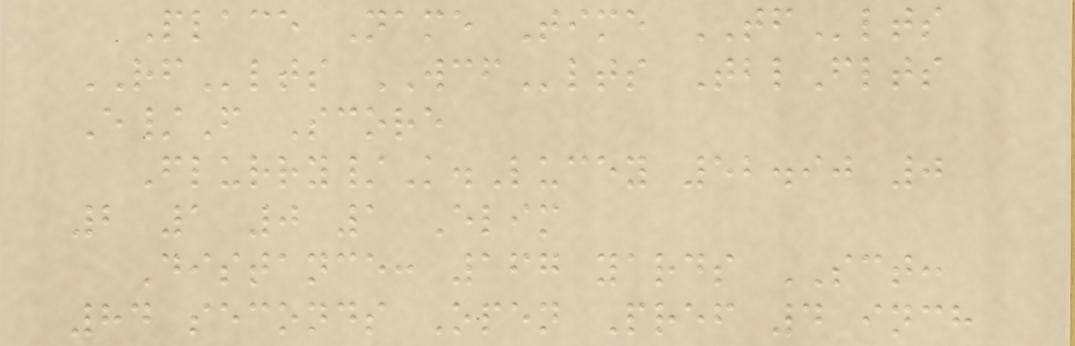Place Name Time TFlts
RFlts WCFlts TblFlts
E/F Score
Flurry/K.Lucey 52.90 0
2 1 0 1 Elim
Distance: 167 yards SCT:
84 seconds Open Pref 4 inch
